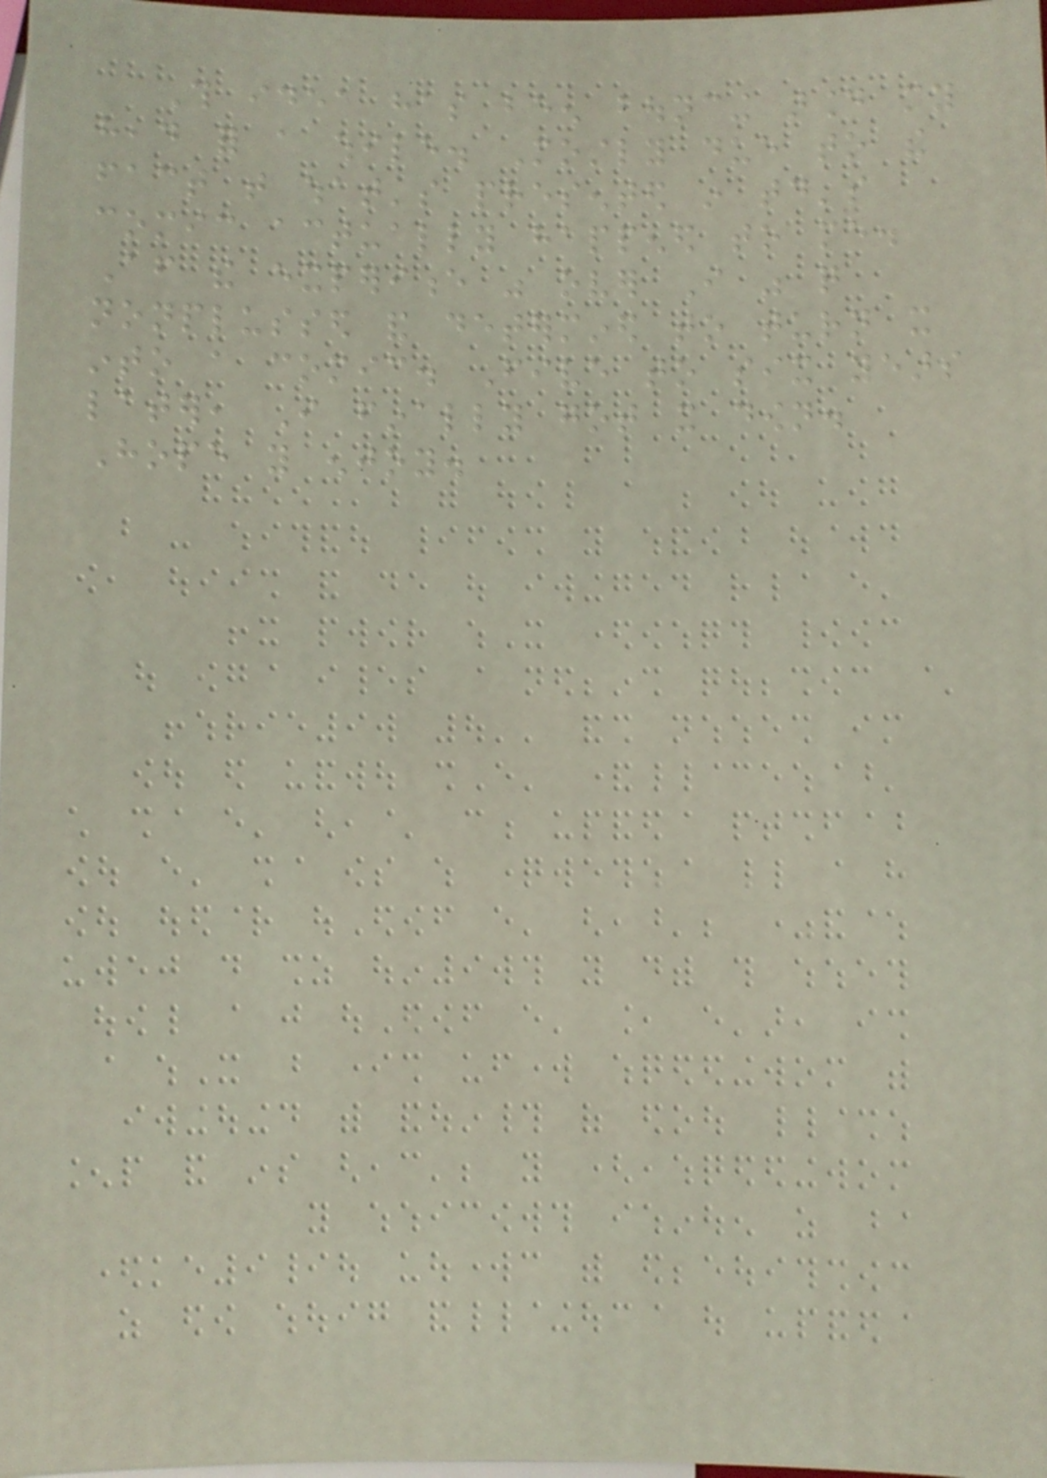This idea has been bouncing around my
head for a while. Mostly due to the
fact that what's presented in today's
comic actually happened to me.
After the experience was over I was quite
nonplussed and determined to turn it
into a comic. Five to six years
later, I finally got it down.
Hope you enjoy.
